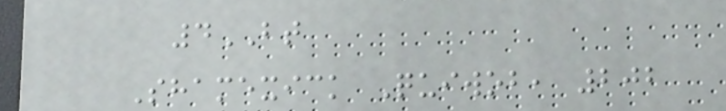4BT
Shamexick Quiwob, 202
